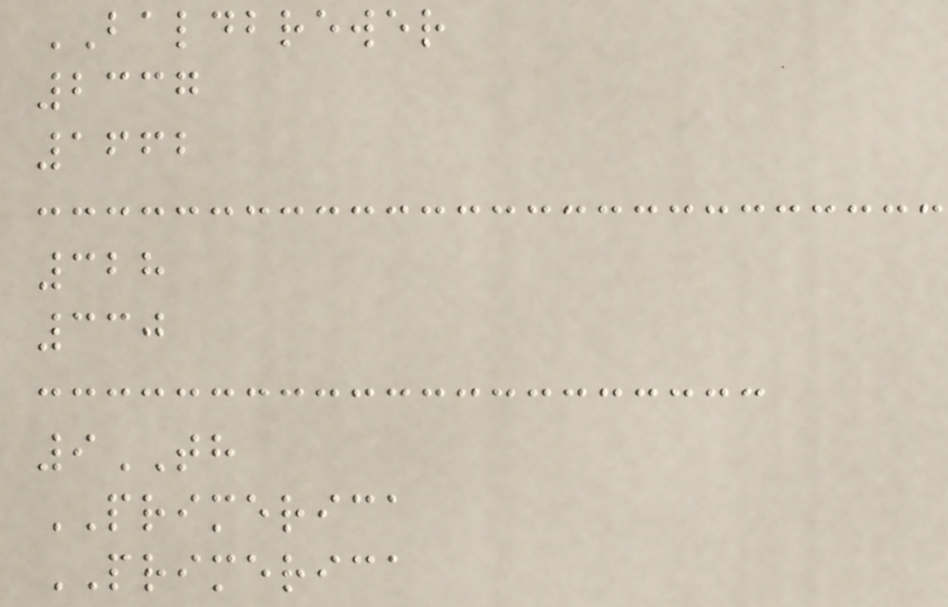BALDBREWER
2337
1662
328
330
9TH
PRIMERICA
PRIMERICA
